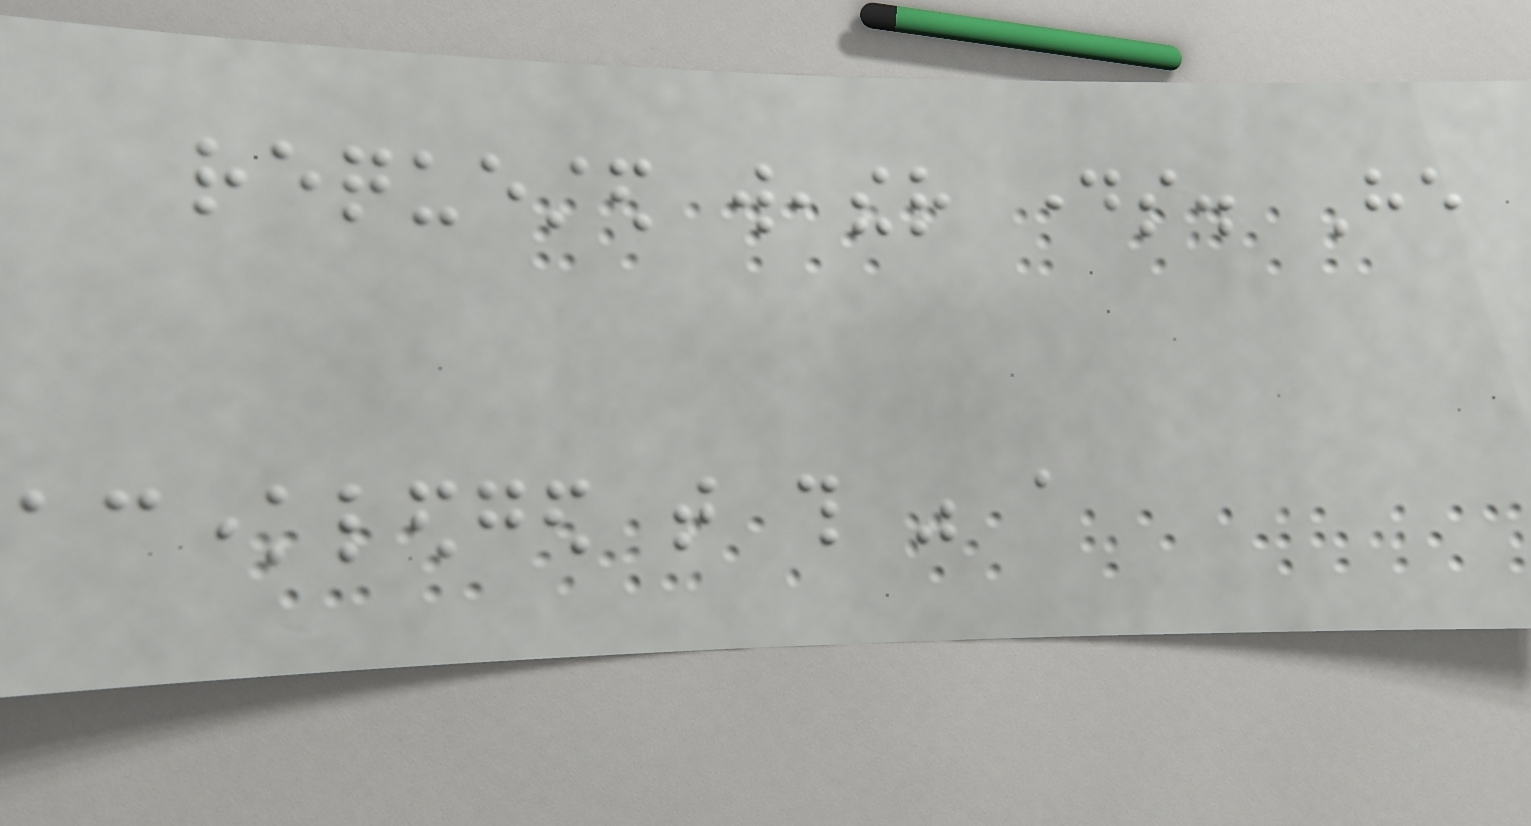requested weather days. He
acknowledged that this was a
